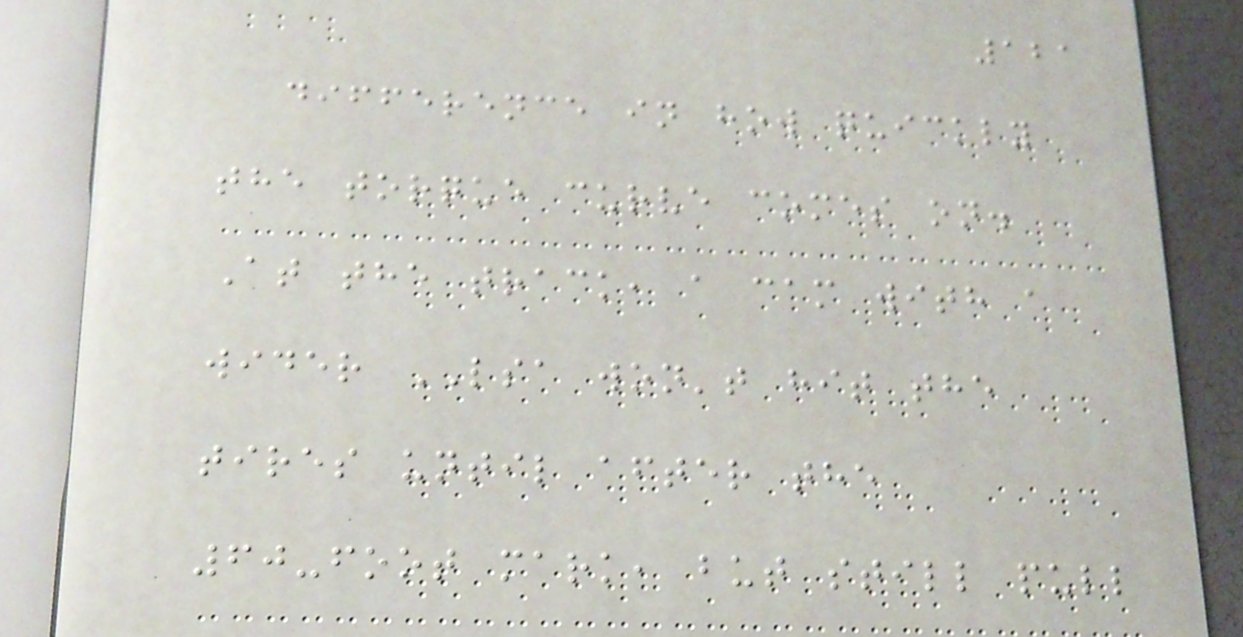121
difference in how quickly
the torque curve comes on.
At the track, a cam with a
wider LSA won't hit the
tires until after the
60-foot mark, but still pull
